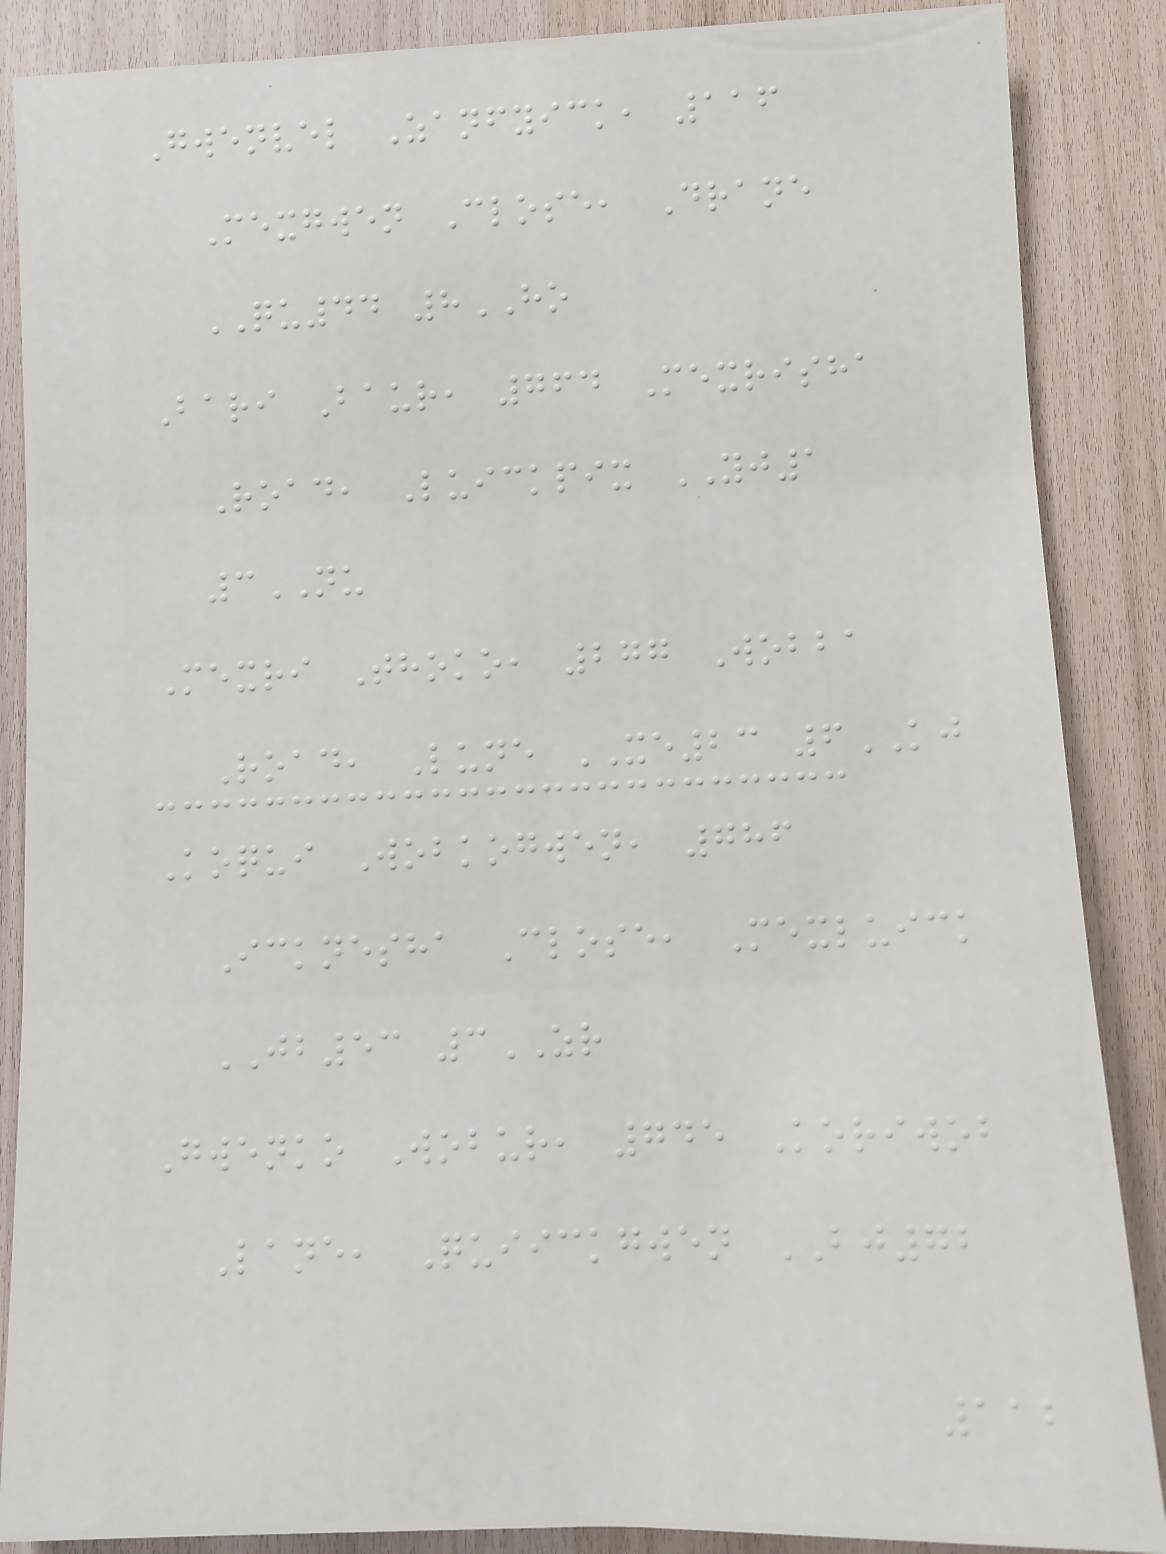Gwenvel Zanfyick, 116
Mexgwen Close, Drane
QU44 8HO
Bari Baur, 764 Mexrisha
Road, Luickpix YJ1
3NU
Mexri Thoko, 277 Wobba
Road, Lune XE23 6KJ
Koqui Wobkogwen, 786
Icknesha Close, Mexluick
JB53 3ZR
Gwenko Wobur, 745 Koriwob
Lane, Quiickgwen BJ72
112
